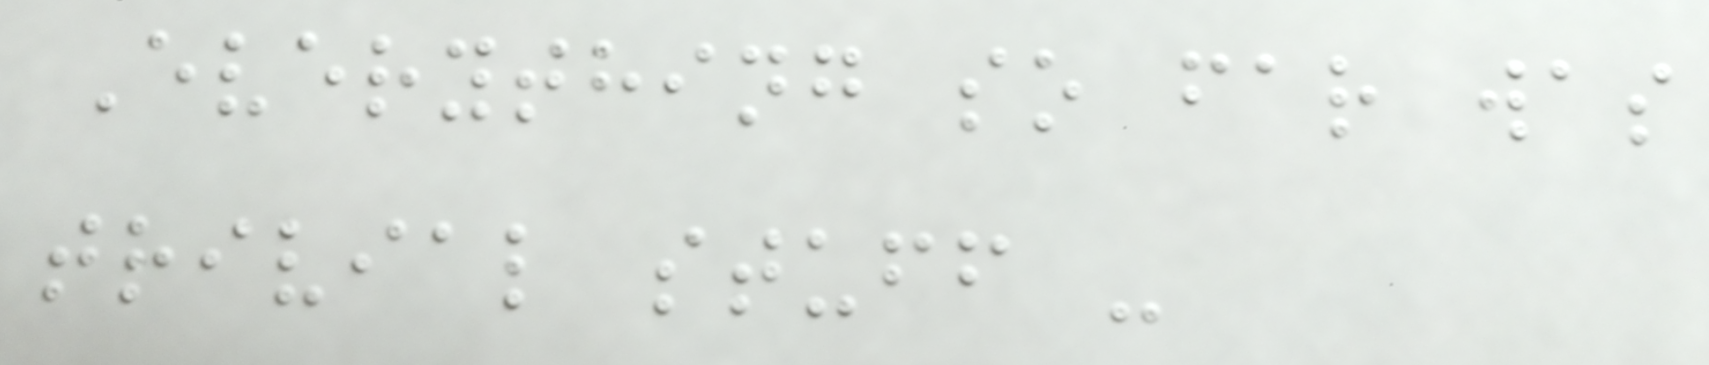Everything so far was
trivial stuff -
